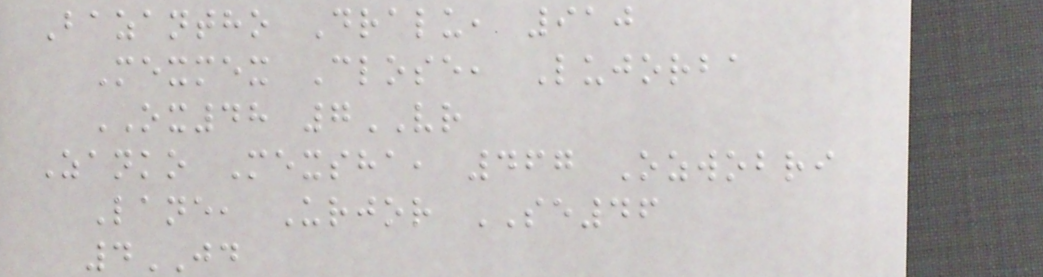Bazantho Dralu, 910
Mexmex Close, Lujorba
OX48 7VR
Zanko Mexsha, 467 Ozwobri
Lane, Urjor SE46
4JD
